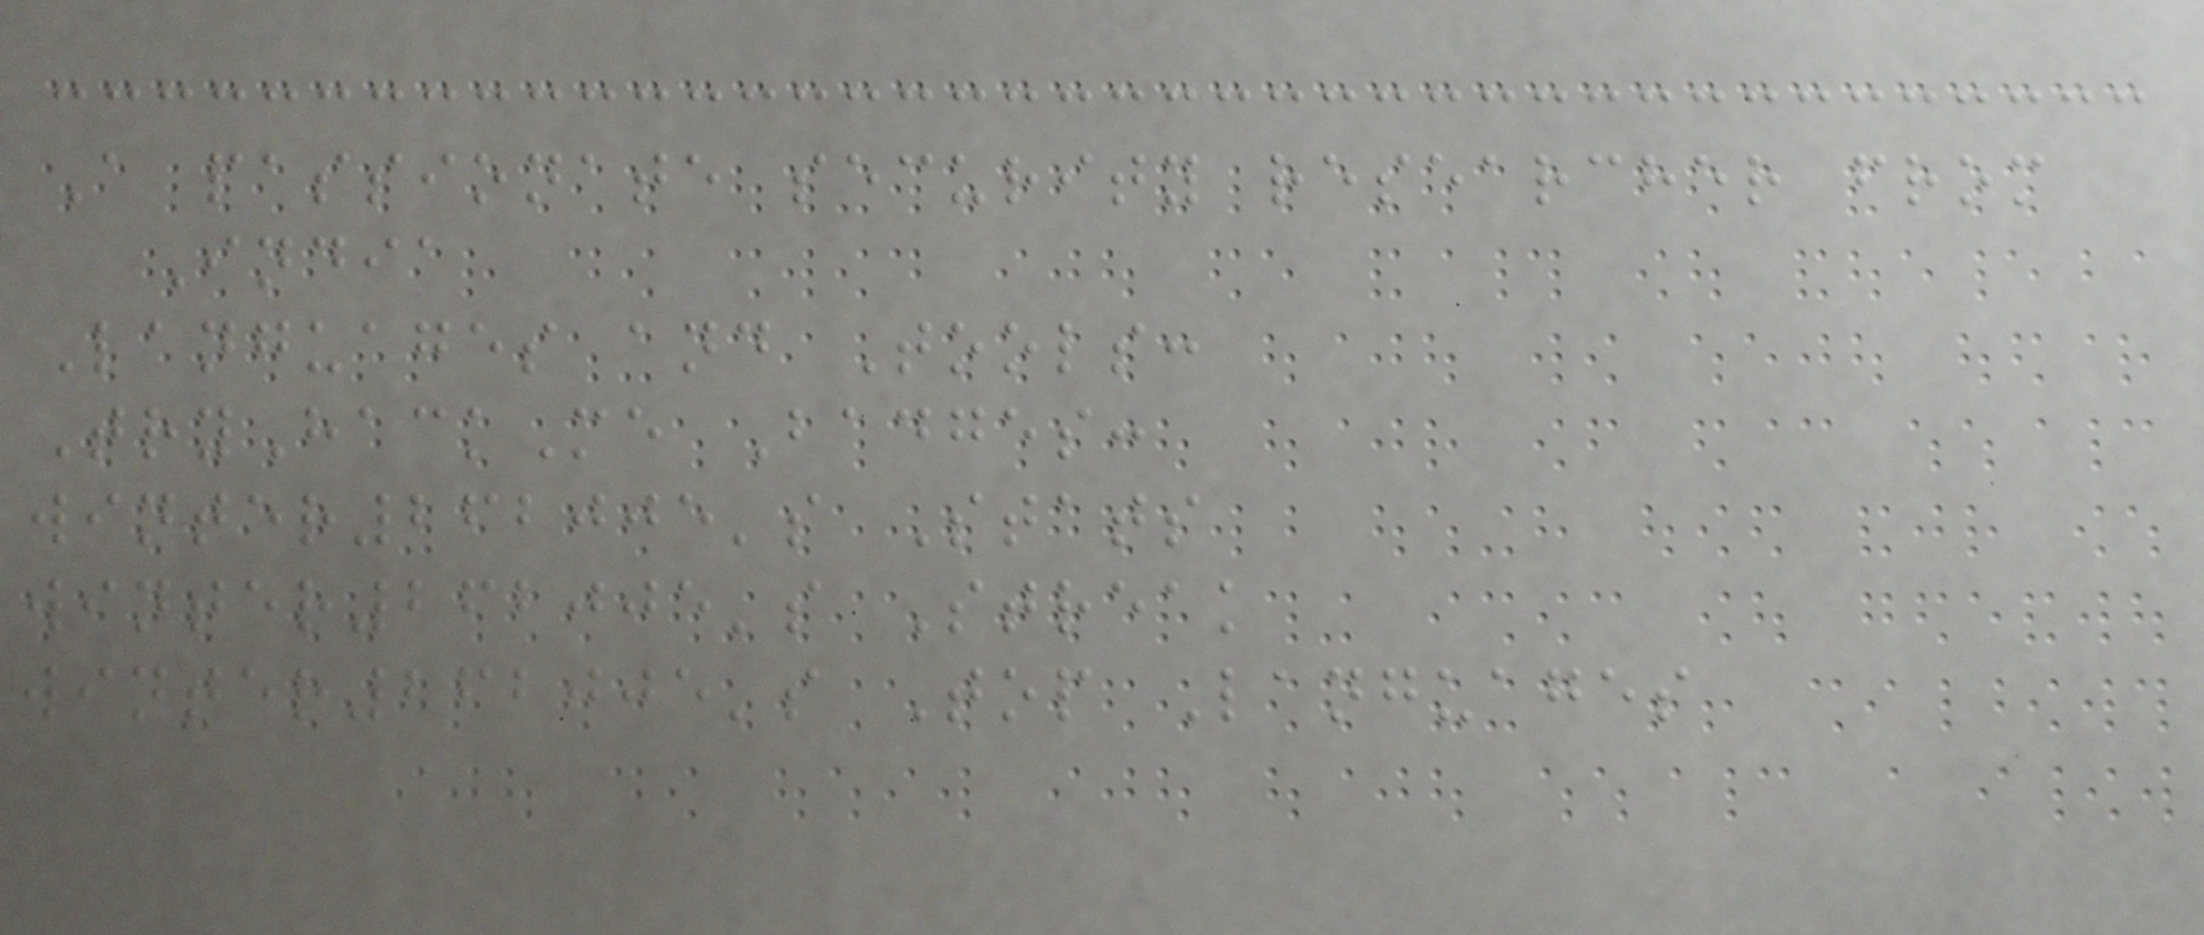A passionate security researcher from
India
Languages and Tools:
TryHackMe Badges:
winter262005's Stats
winter262005's Streak
winter262005's Top Languages
